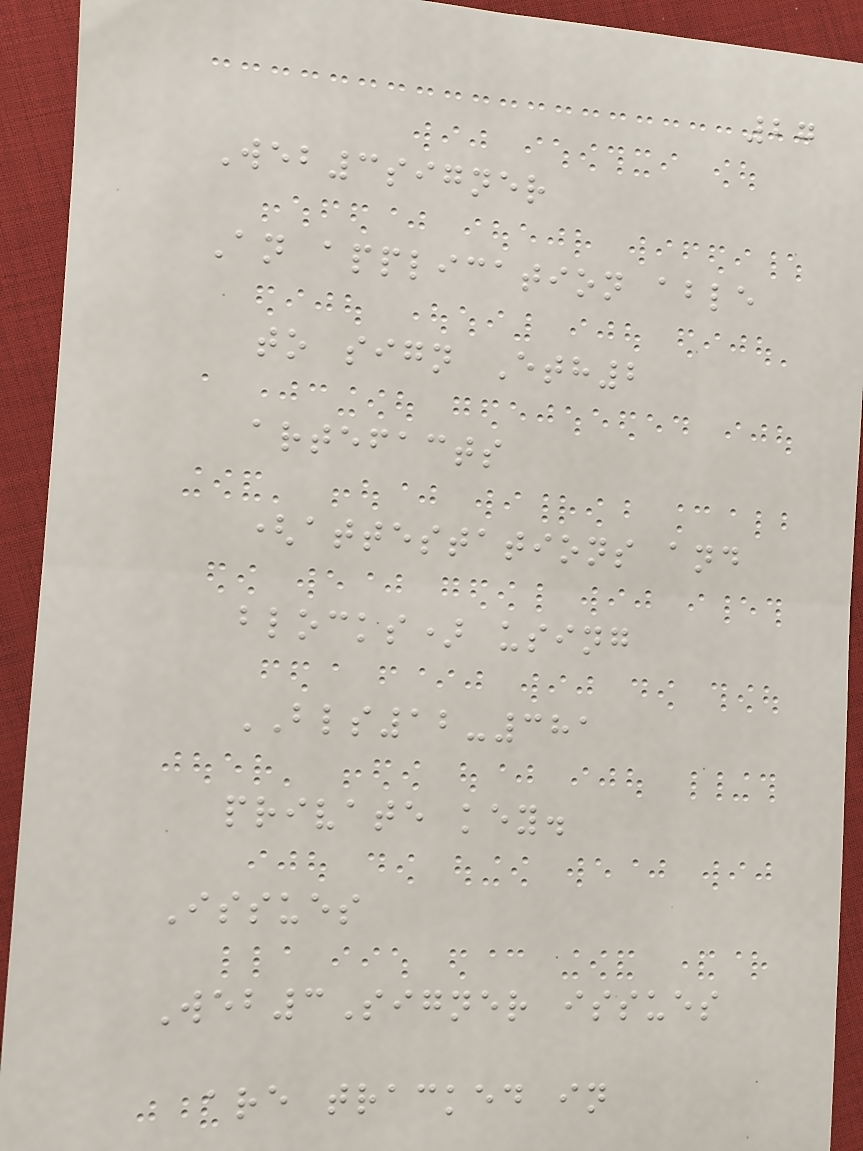27
Web3signer
An application able
to sign Eth2
artefacts
(attestations and
blocks) using
BLS12-381
private key.
Issues
Web3Signer issues
are tracked in
